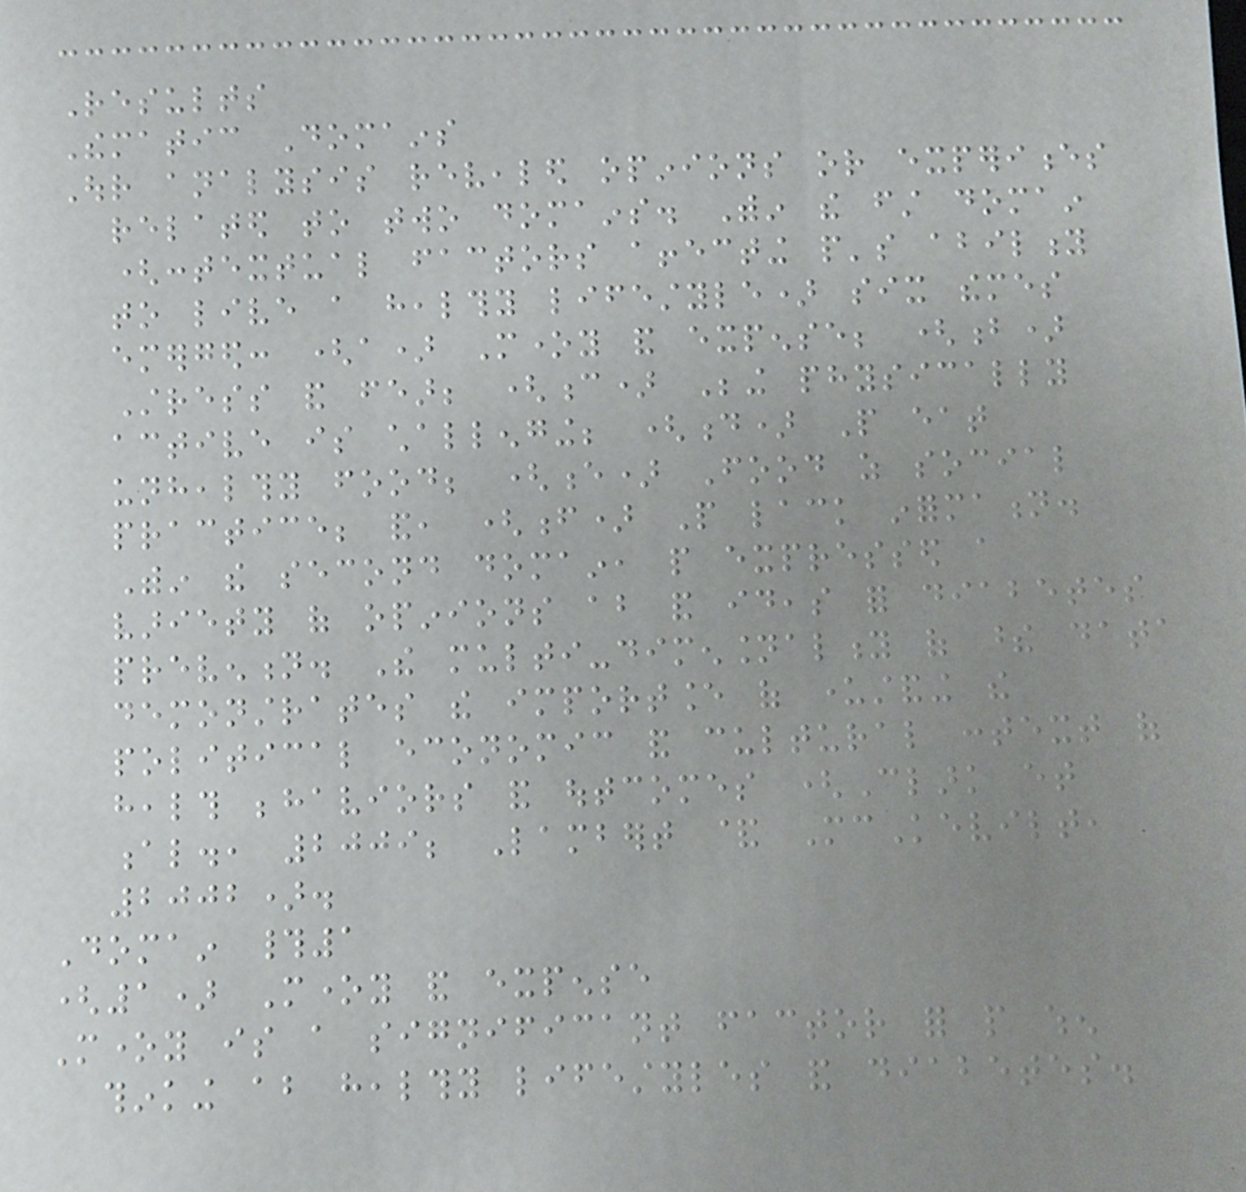Results
Thematic Domains
Our analysis revealed opinions or experiences
related to two domains. Within the first domain
(contextual factors affecting people's ability
to live a healthy lifestyle) six themes
emerged: (a) Money and expense; (b)
Stress and fear; (c) Being physically
active is challenging; (d) People eat
unhealthy food; (e) Food as social
practice; and, (f) People lack information.
Within the second domain, people expressed a
variety of opinions about and ideas for diabetes
prevention. The multi-dimensionality of these data
demonstrates the importance of understanding the
political economic and cultural context of
health behaviors and outcomes (Clark et
al., 2009; Lambert & McKevilt,
2002).
Domain #1
(1) Money and expense
Money is a significant factor for people when
thinking about healthy lifestyles and diabetes.
